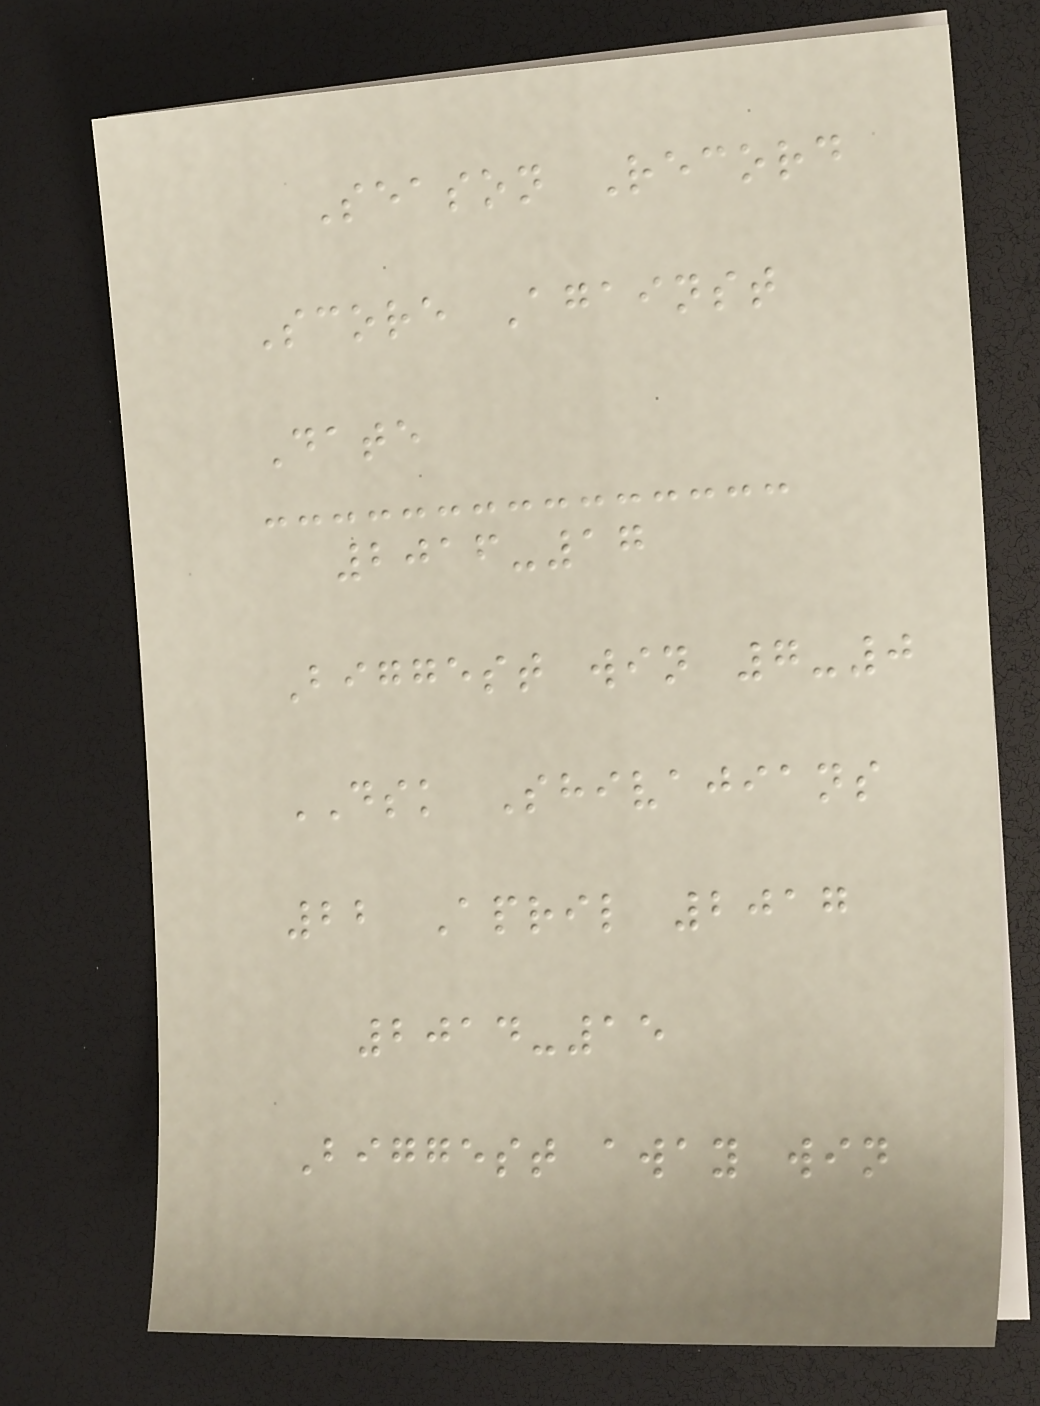Season Record
Score Against
Date
2016-17
Biggest win 7-0
DSK Shivajians
22 April 2017
2014-15
Biggest away win
